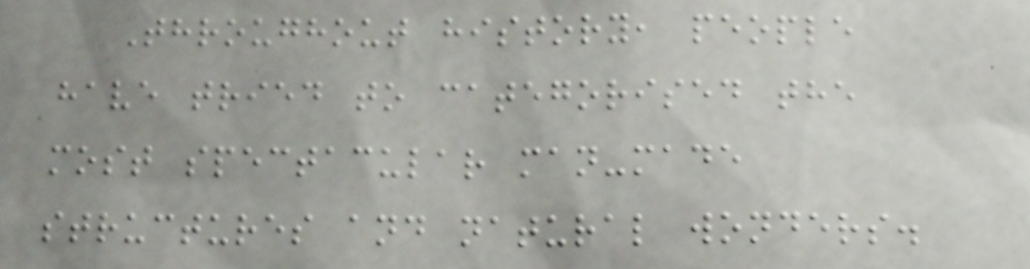Throughout history, people
have tried to categorised the
most spectacular man-made
structures and natural wonders.
